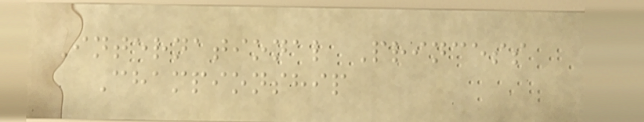International Princess
Championship
